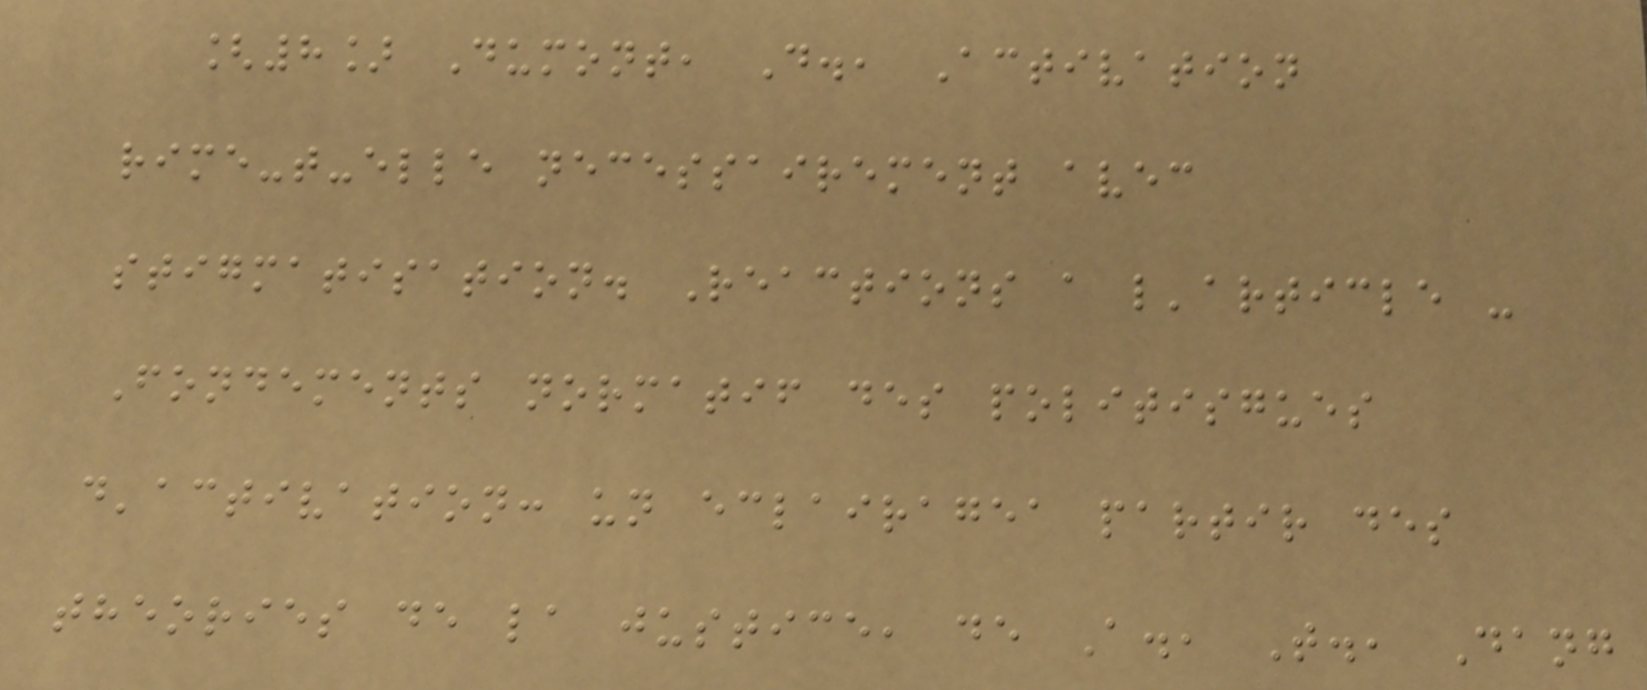[8] Dumont, D., Activation
rime-t-elle necessairement avec
stigmatisation. Reactions a l'article -
Fondements normatif des politisgues
d'activation: un eclairagea partir des
theories de la justice, de A., T., Dang
